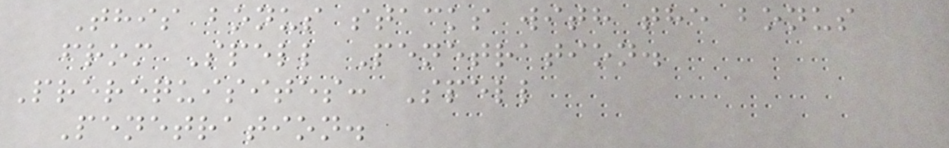This bonus stacks with the bonus
from Spell Penetration.
Prerequisites: Spell
Penetration.
